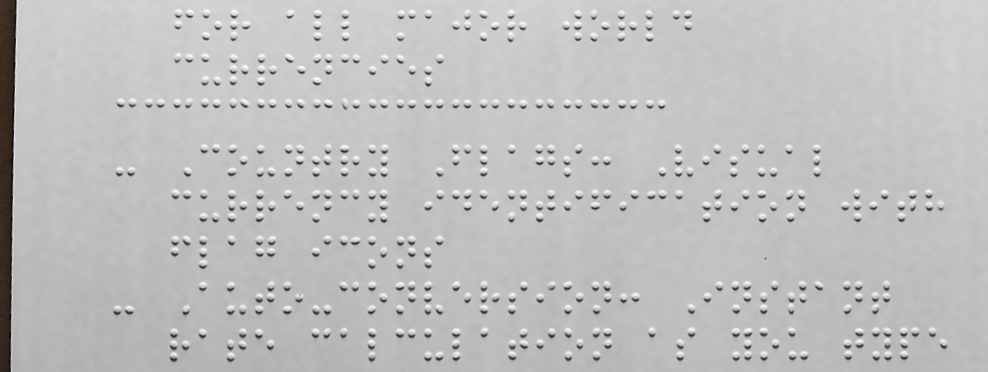for all major world
currencies
- Country Flags: Visual
currency identification with
flag icons
- Auto-conversion: Instant
rate calculation as you type
